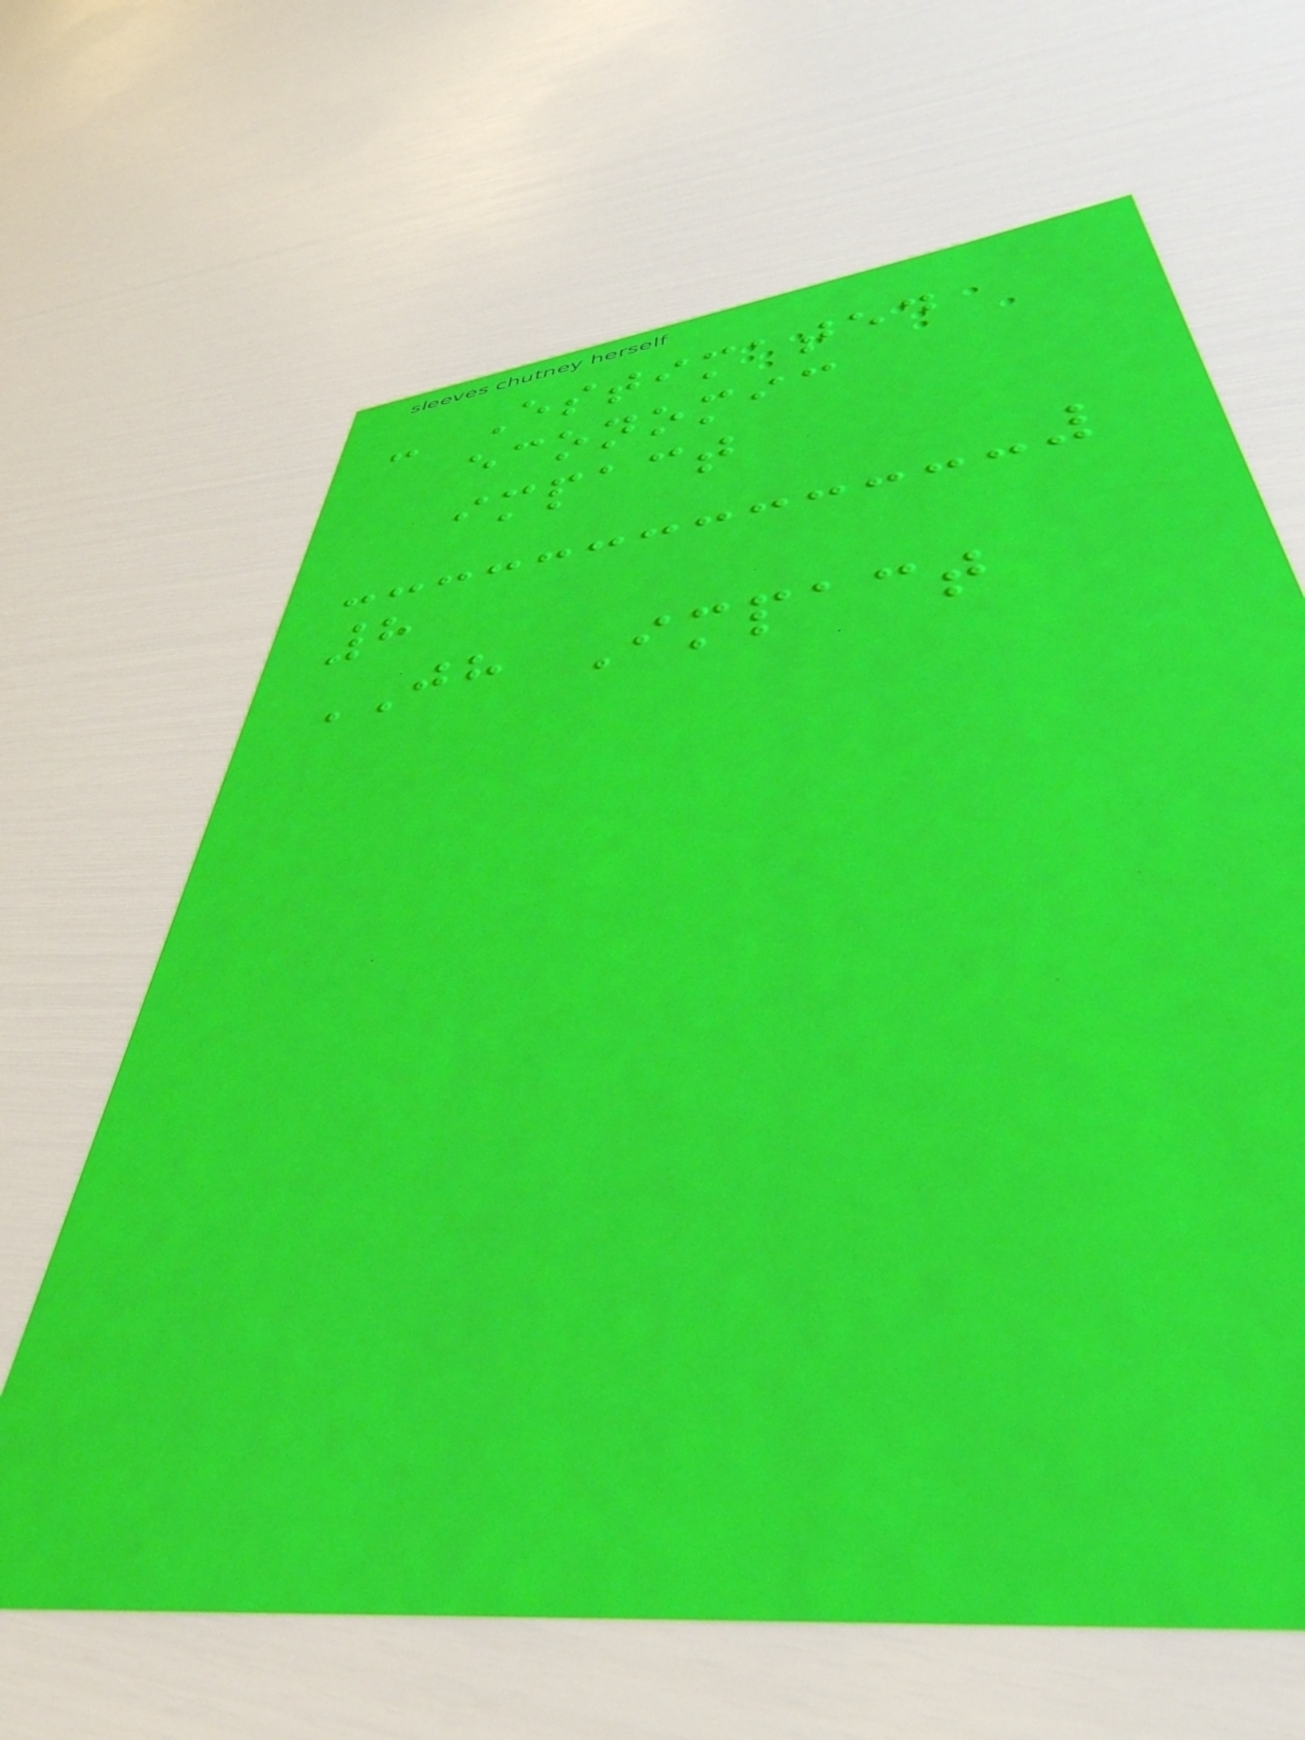- Estimated
economic
impact
8
JH Impact
